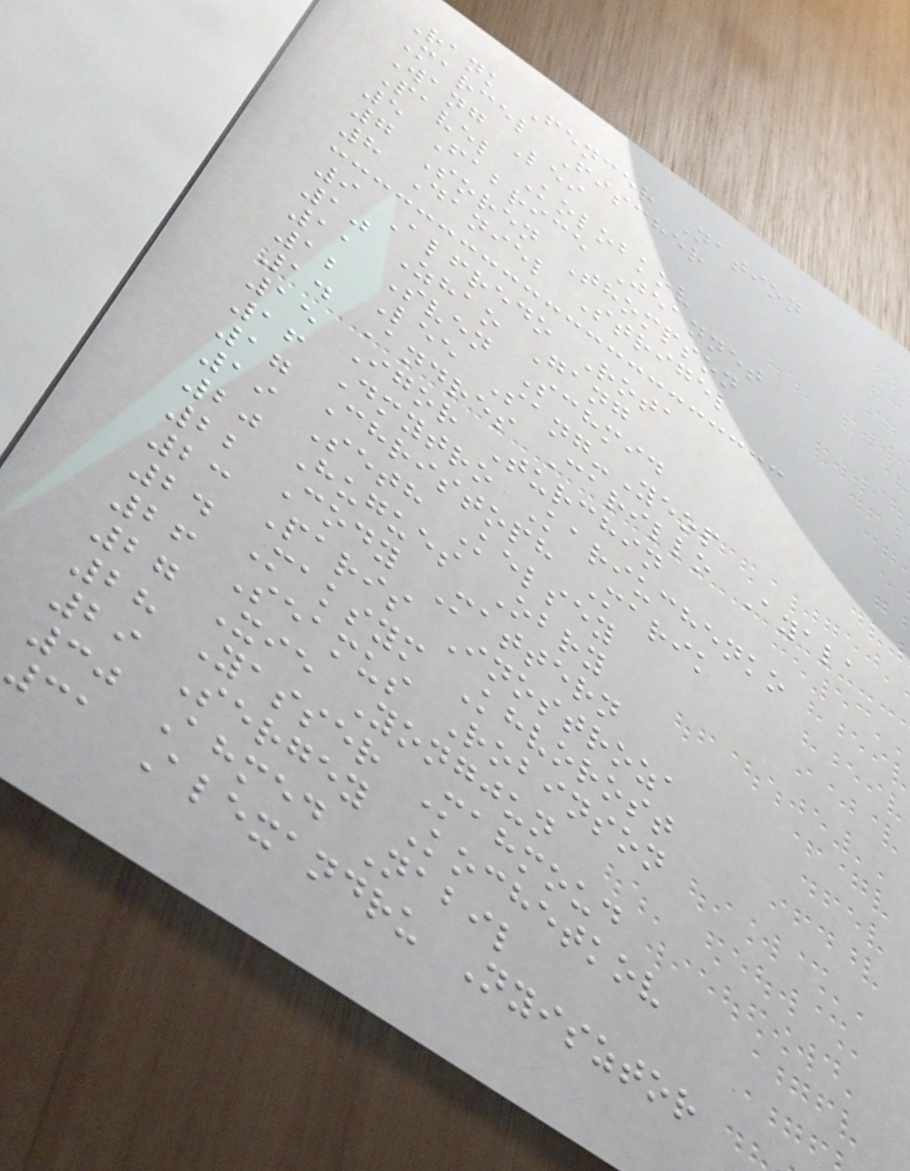Rank Fencer Nation
Marcel Fischer
Wang Lei
Pavel Kolobkov
5 Fabrice Jeannet
7 Soren Thompson
8 Daniel Strigel
9 Alfredo Rota
10 Zhao Gang
11 Sven Schmid
12 Lee Sang-Yeop
14 Andres Carillo Ayala
15 Igor Turchin
16 Dmytro Kariuchenko
17 Christoph Marik
19 Seth Kelsey
20 Hugues Obry
22 Cody Mattern
23 Paris Inostroza
24 Maksym Khvorost
26 Seamus Robinson
27 Xie Yongjun
28 Yasser Mahmoud
29 Sergey Kochetkov
30 Ahmed Nabil
31 Alexandru Nyisztor
